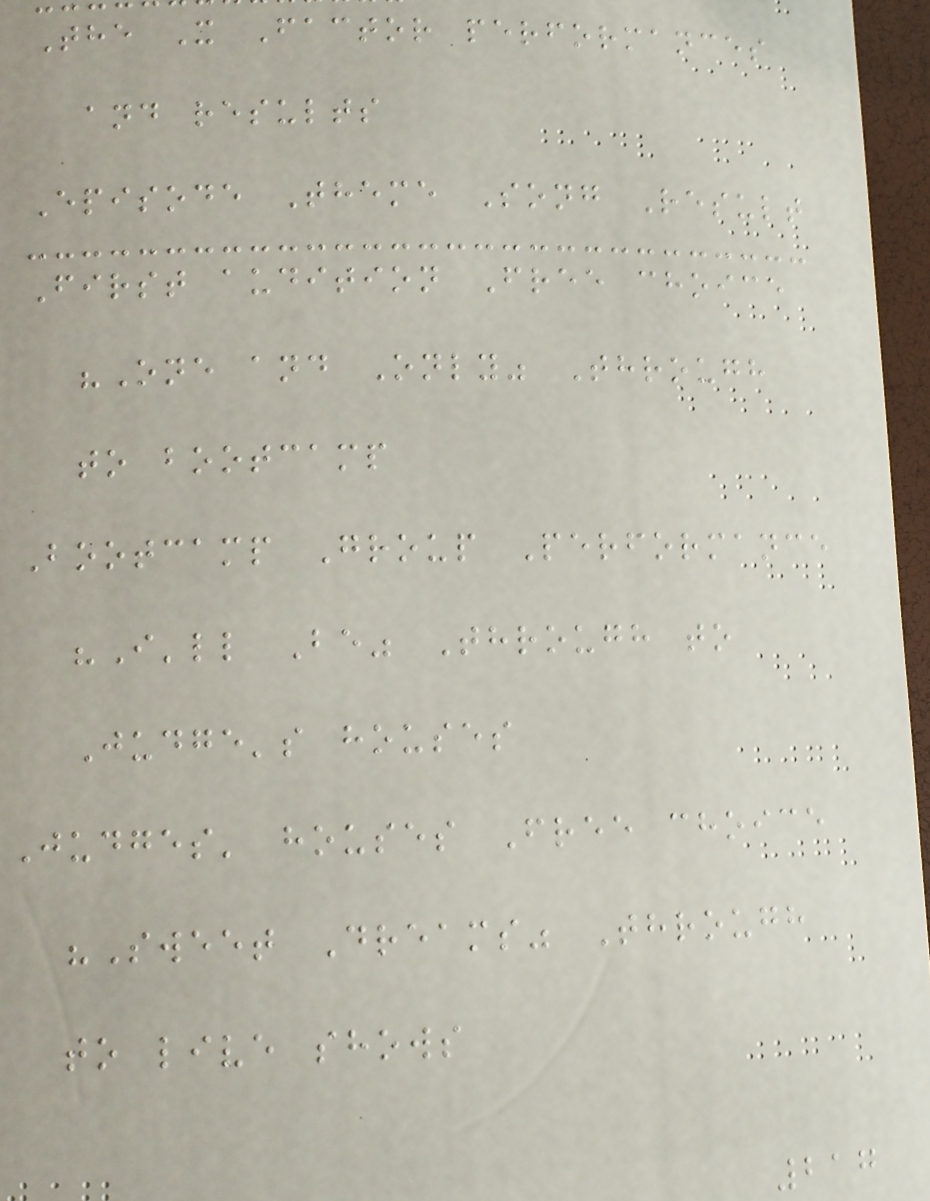The X Factor performances
and results
Episode Theme Song Result
First audition Free choice
"One and Only" Through
to bootcamp
Bootcamp Group Performance
"I'll Be" Through to
Judge's houses
Judges' houses Free choice
"Sweet Dreams" Through
to live shows
217
